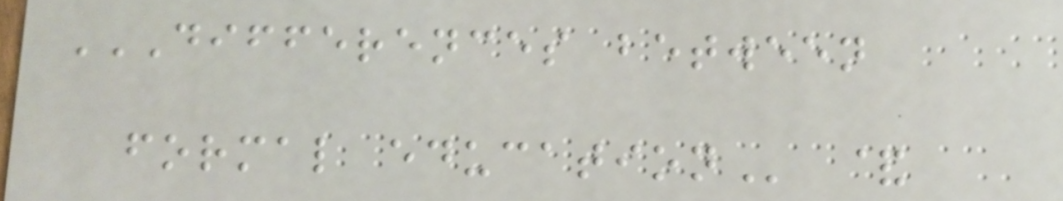DIFFERENCES BETWEEN
FORMAL EDUCATION &
